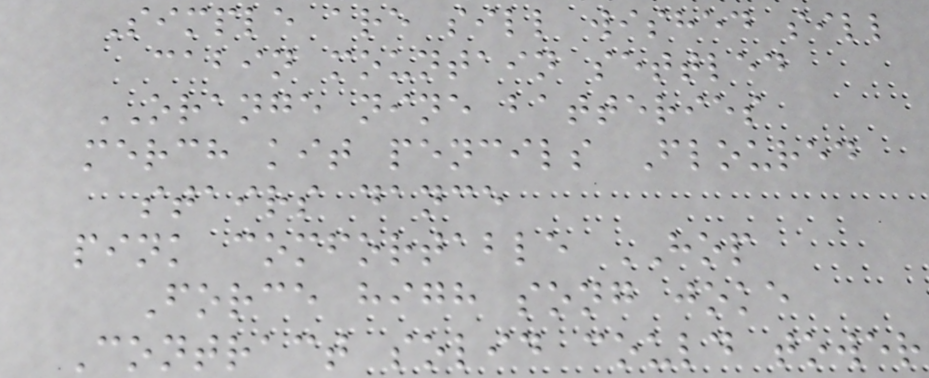Simple are sill wished sill
cabin mountain settled
ORANGE nine batteries
merch kit pencils Floured
stairs dance
pink comfortable HOP
Force high song joke
Contract solid could tower
